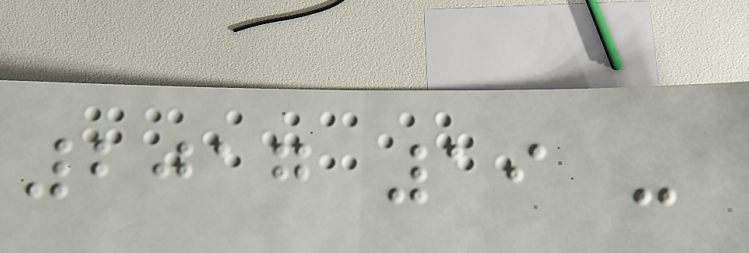2017 19 -
